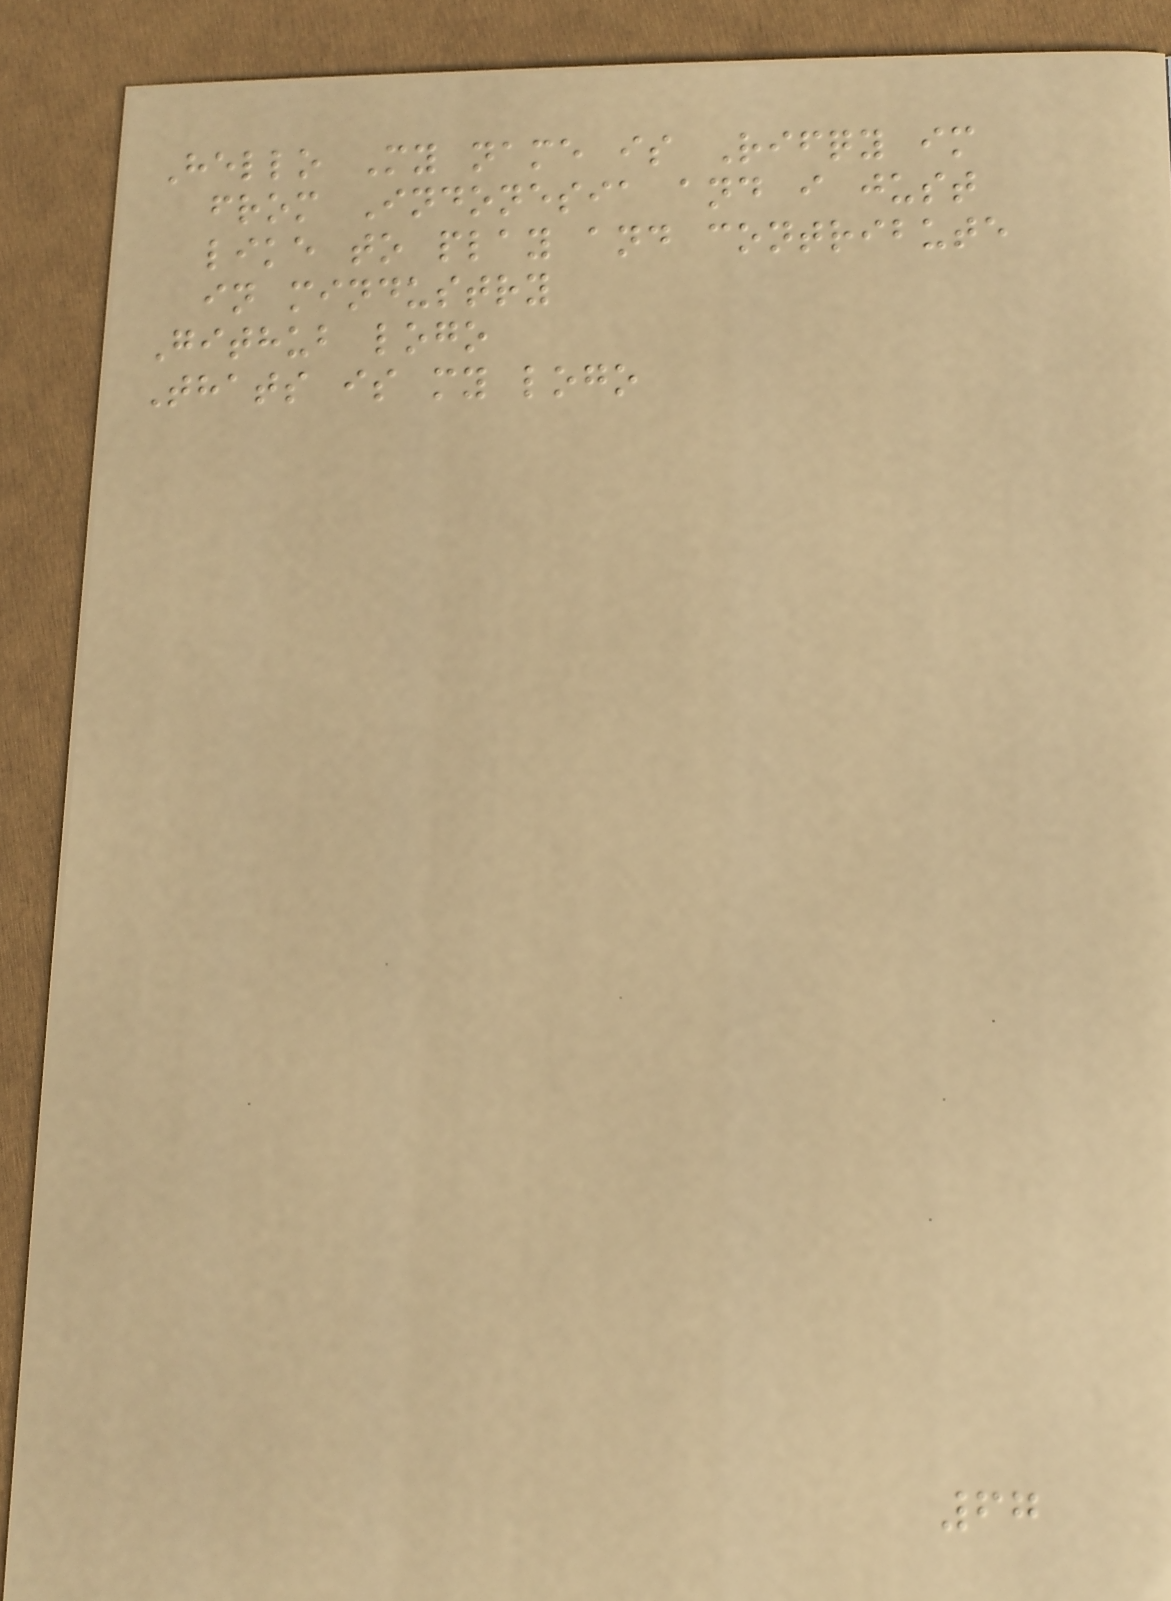Hello My name is Rifqy im
from Indonesia and i just
like to play and contribute
in mindustry
Github logo
Thats is my logo
67
